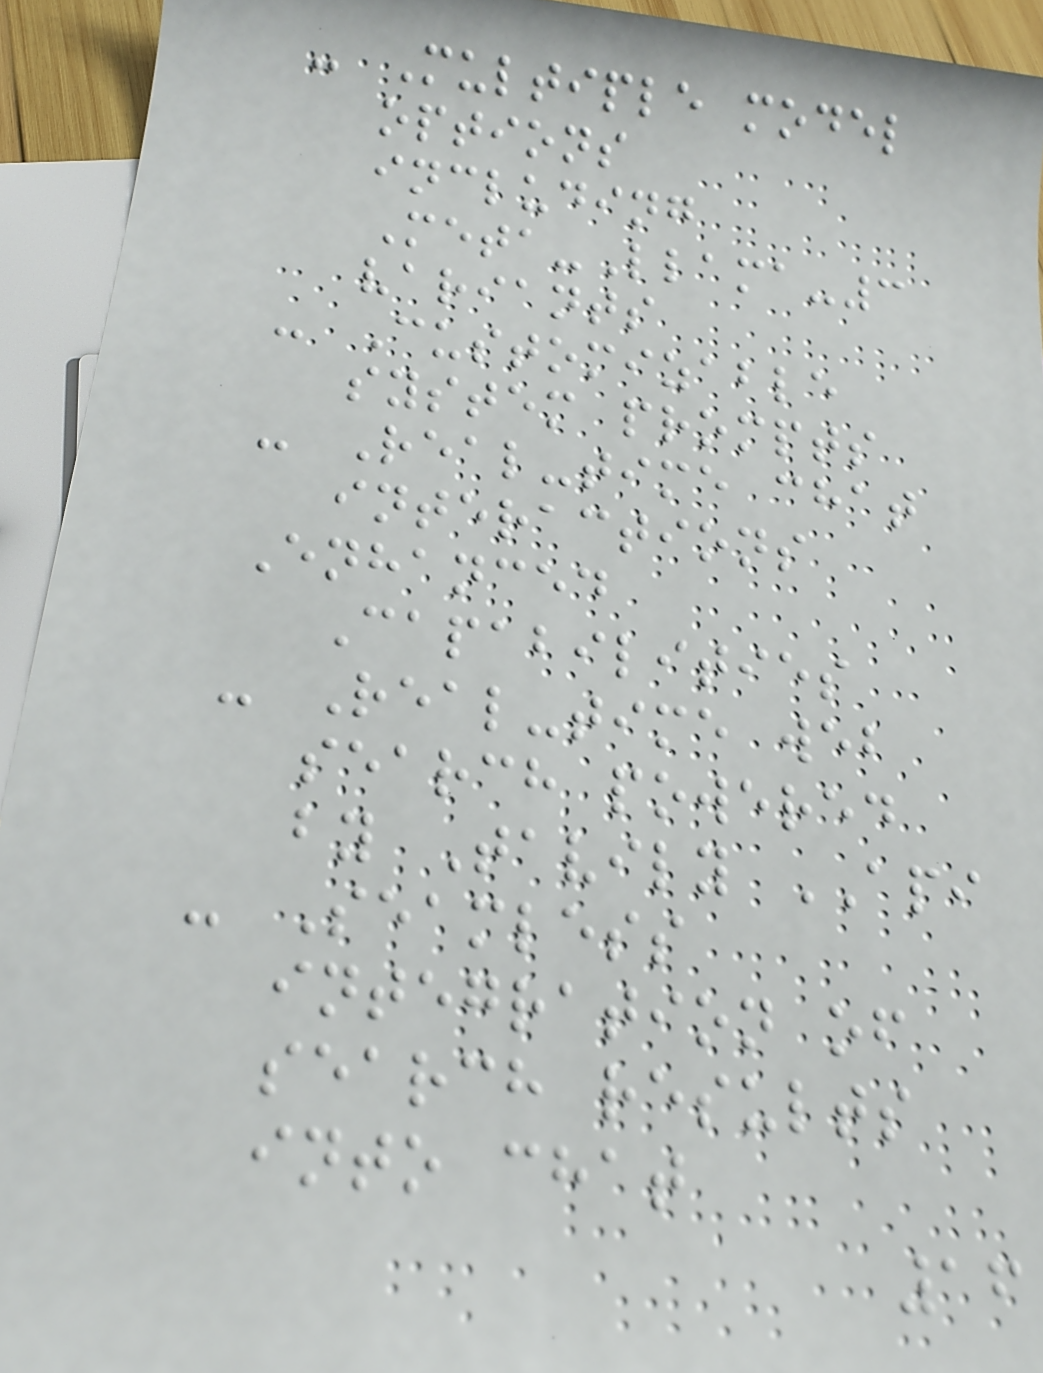- Multiple model
options
including
Meta-Llama-3
variants
- Customizable
system prompts
- Real-time chat
interactions
Enhanced
Capabilities
- Real-time web
search powered
by Tavily API
- Seamless
integration of
search results
into chat
16
